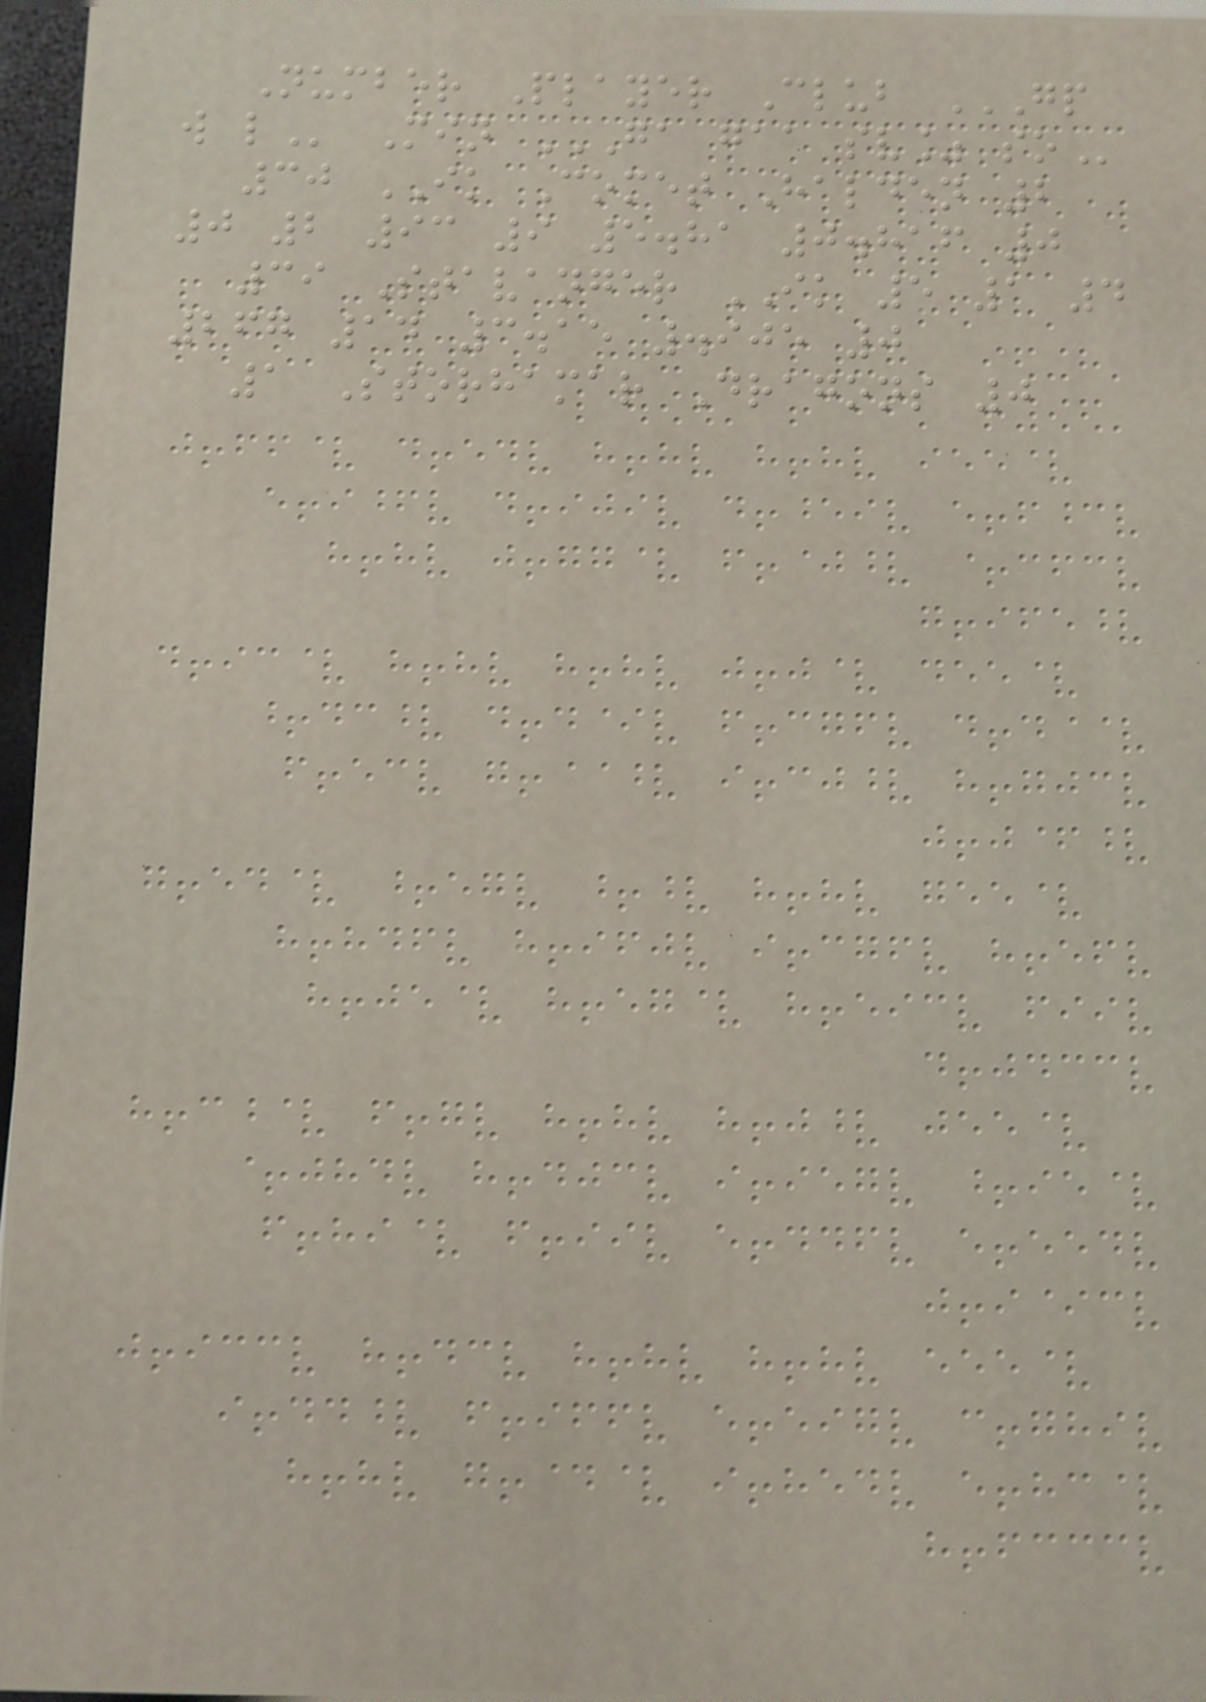Number Player Club GP
W L Min GA GAA SV% SO
30 IK Comet Halden 2
0 2 93 9 5.81 0.816 0
39 Stavanger IK 5 1 4
267 14 3.15 .905 0
1 Storhamar Dragons 0
